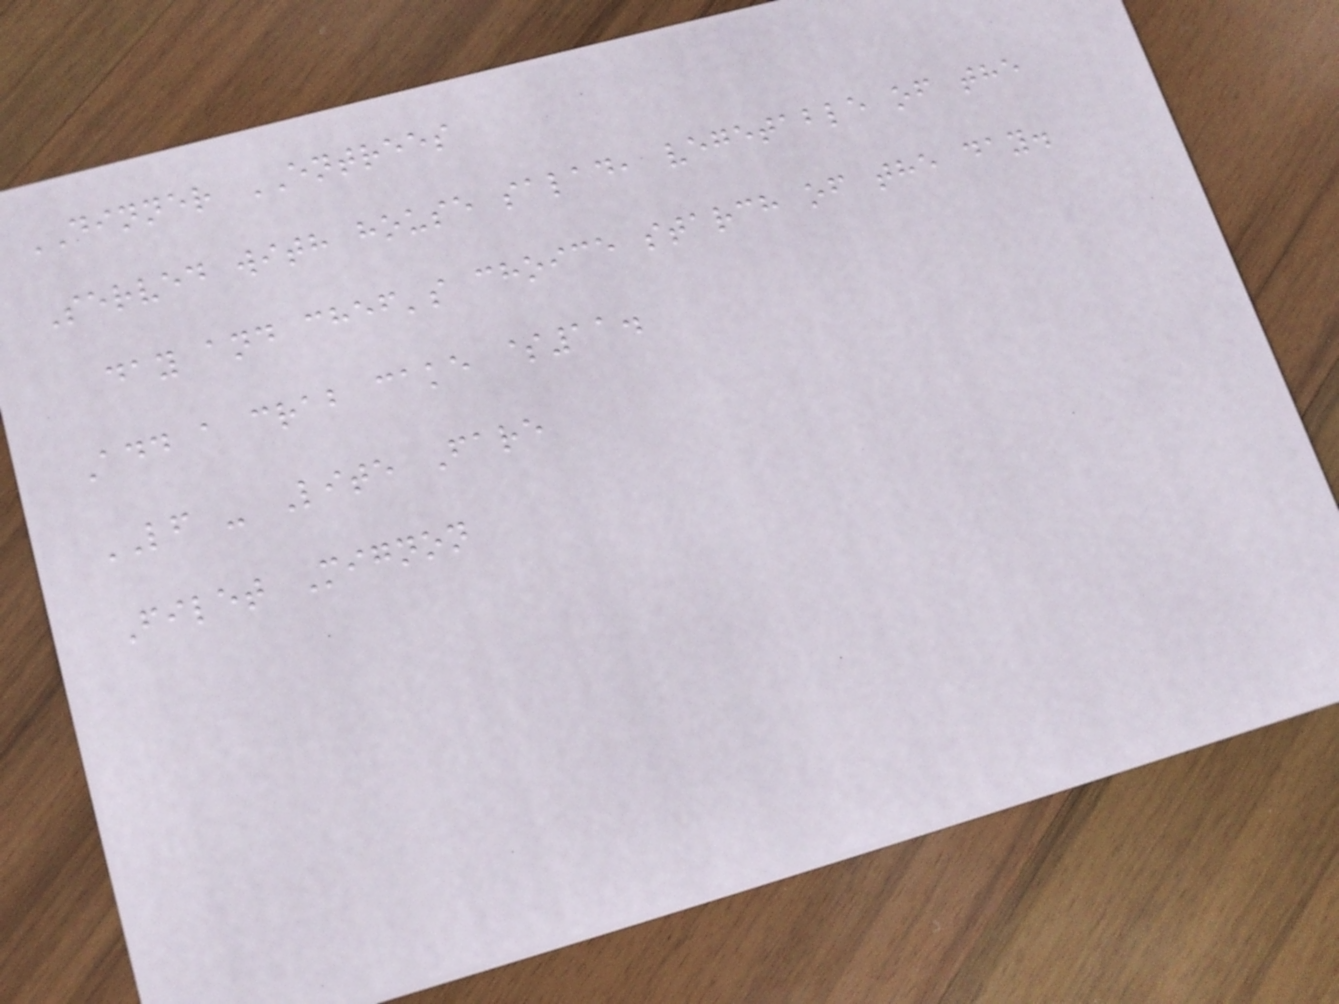DINNER ENTREES
Served with house salad, vegetable of the
day and chef's choice starch of the day.
Add a crab cake $11.
LF - Lite Fare
Filet Mignon
